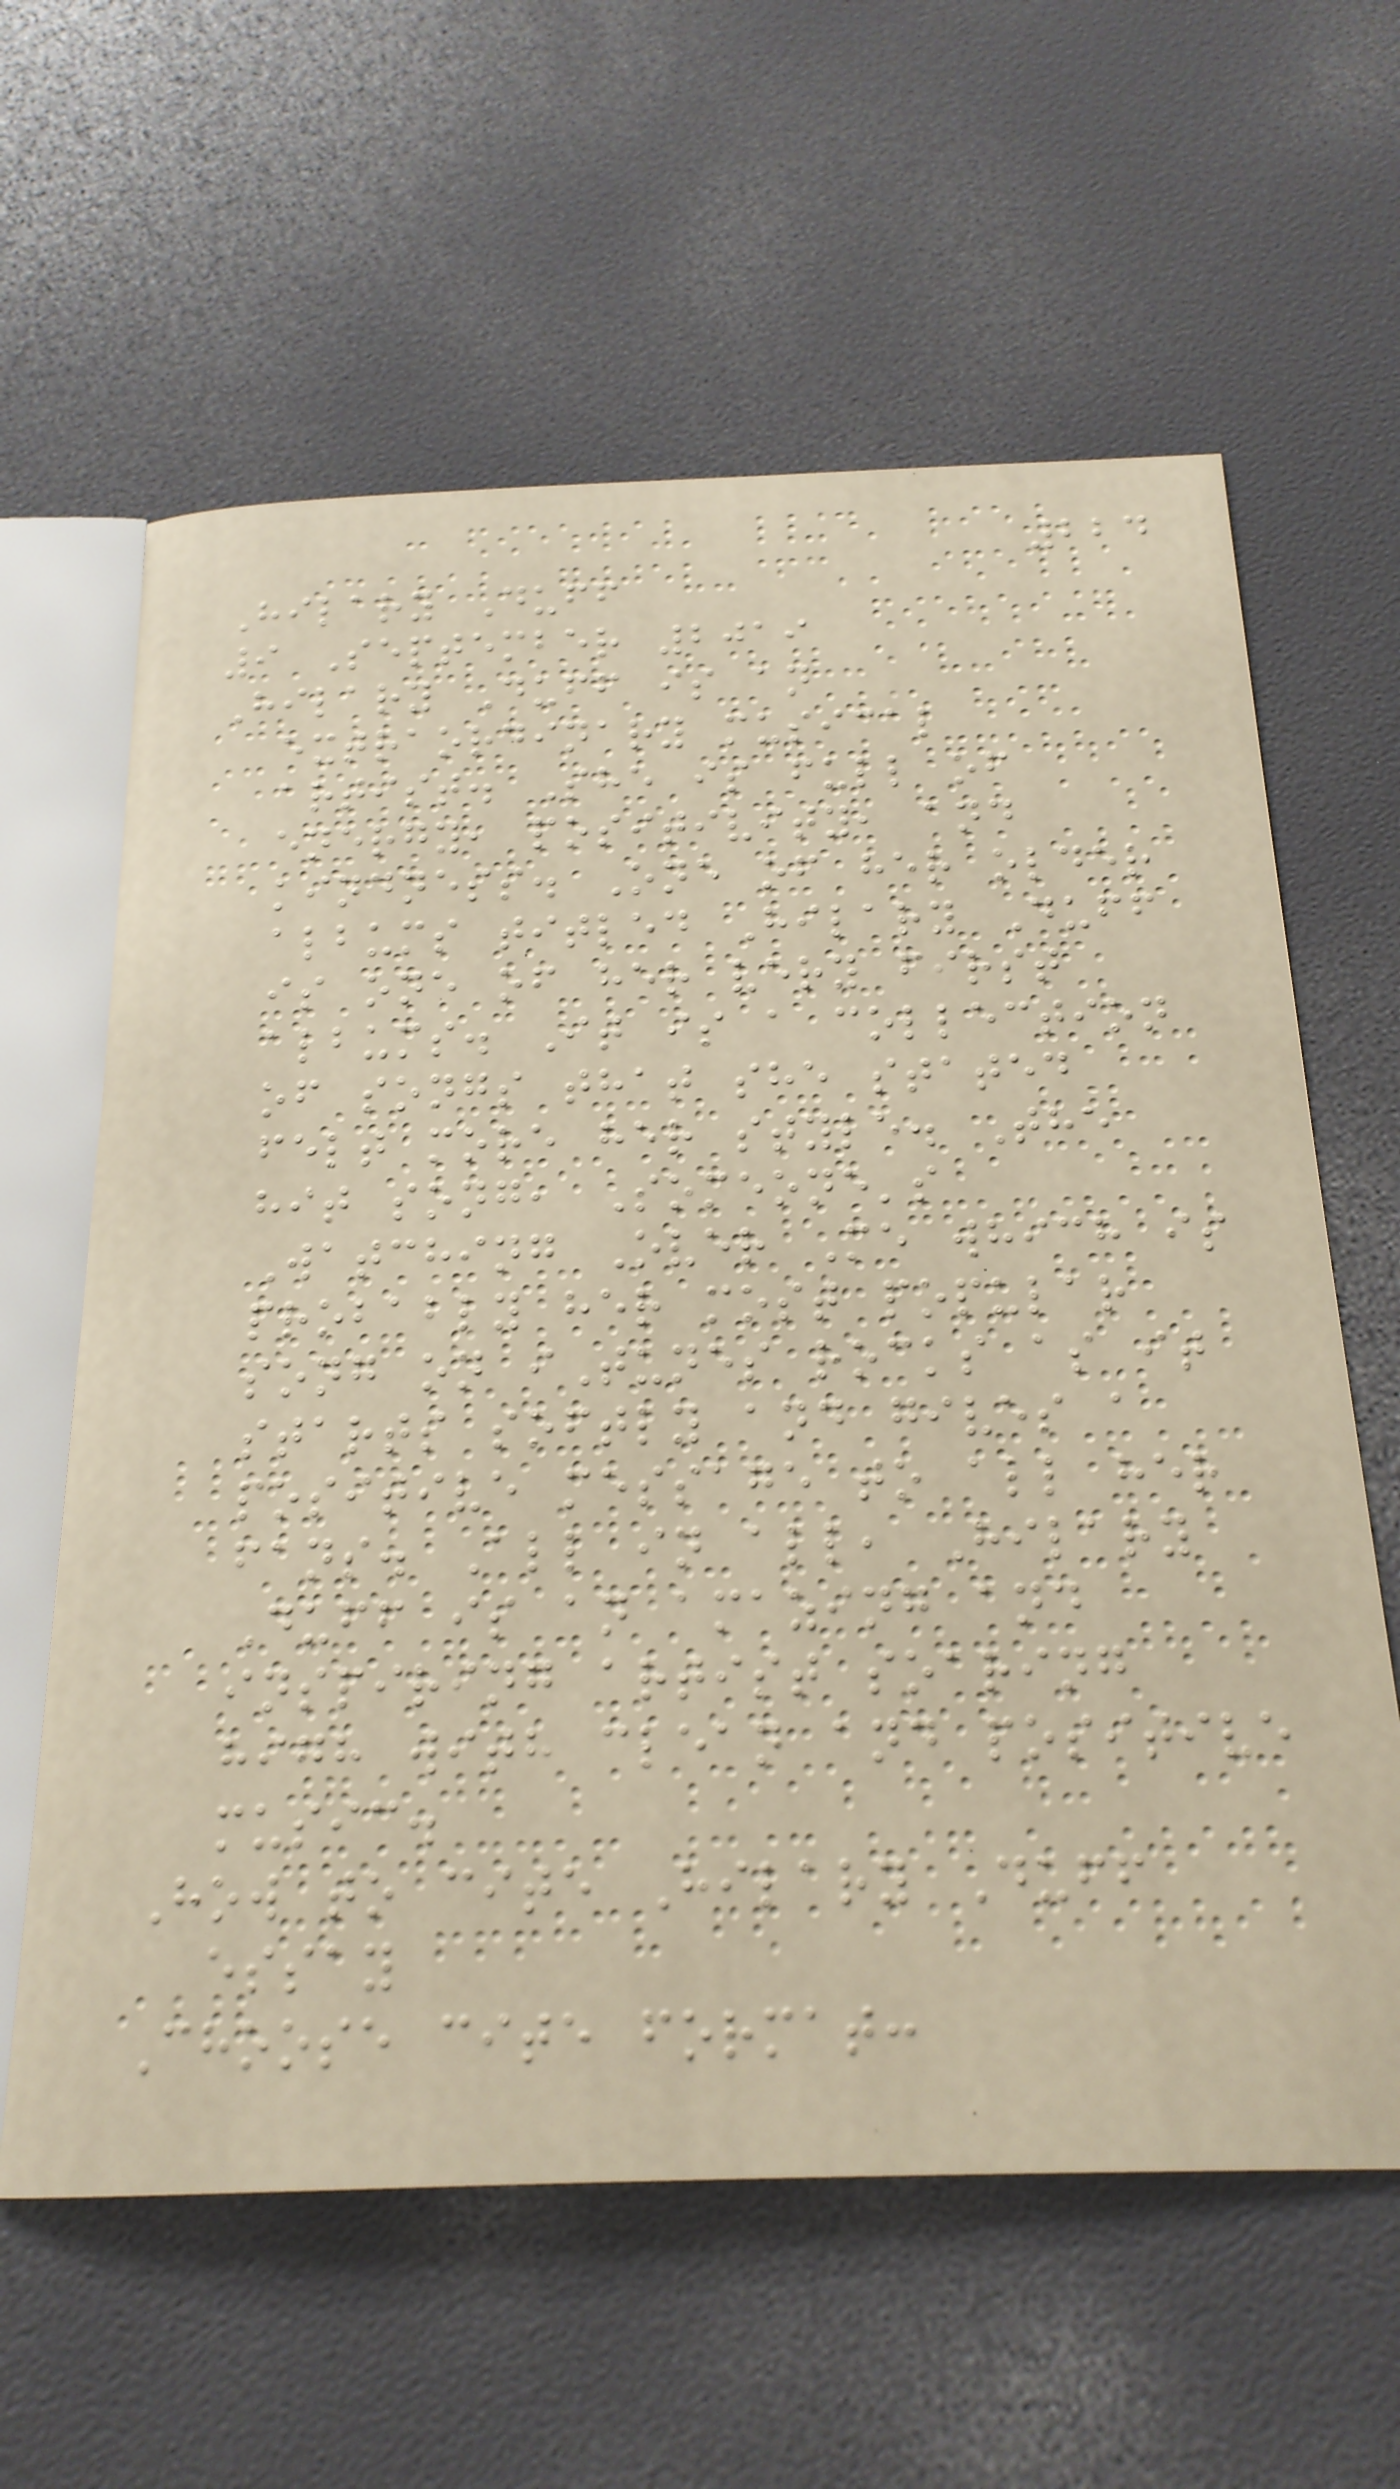224
Hilary Duff
9 September 2019
Hilary Duff is an
extraordinary musical
artist. She is full of
energy, positivity, and
kindness. One of her older
albums titled Hilary Duff
is one of her very first
albums. It is a collection
of songs that she stated
felt more her style. The
hit song, Someone's
Watching Over Me which is
probably her most popular
song on iTunes rocks as it
starts softly and gives a
positive message to all her
fans. All in all, Hilary
Duff is an amazing and
inspiring artist soaring
high with clean and positive
music.
How to cite Hilary Duff
essay
Choose cite format:
